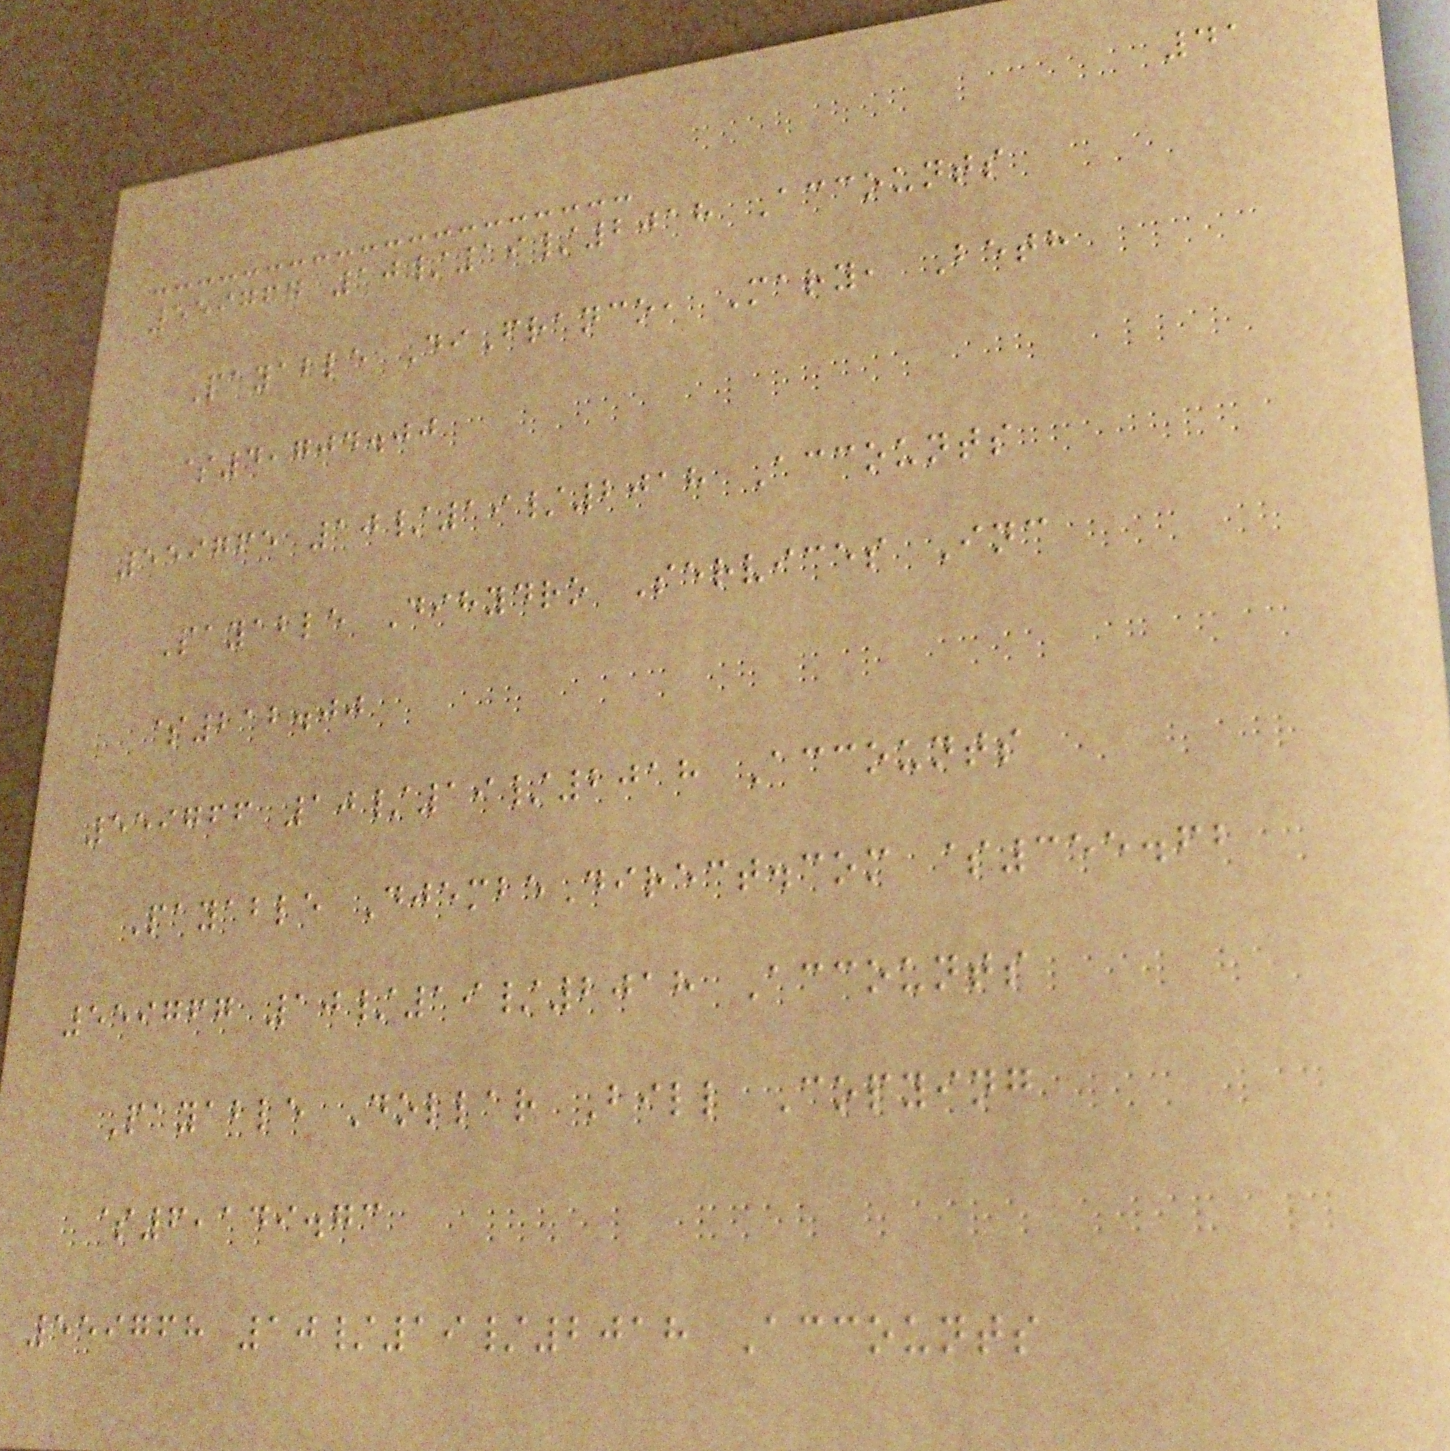41
559764 10/19/2018 Accounts
Payable DiFranco, Mary, Beth
$4,704.00
559765 10/19/2018 Accounts
Payable Dihydro Services Inc
$212.00
559766 10/19/2018 Accounts
Payable DjembeDirect.com $355.62
559767 10/19/2018 Accounts
Payable Dollar Bill Copying
$6,149.73
559768 10/19/2018 Accounts
